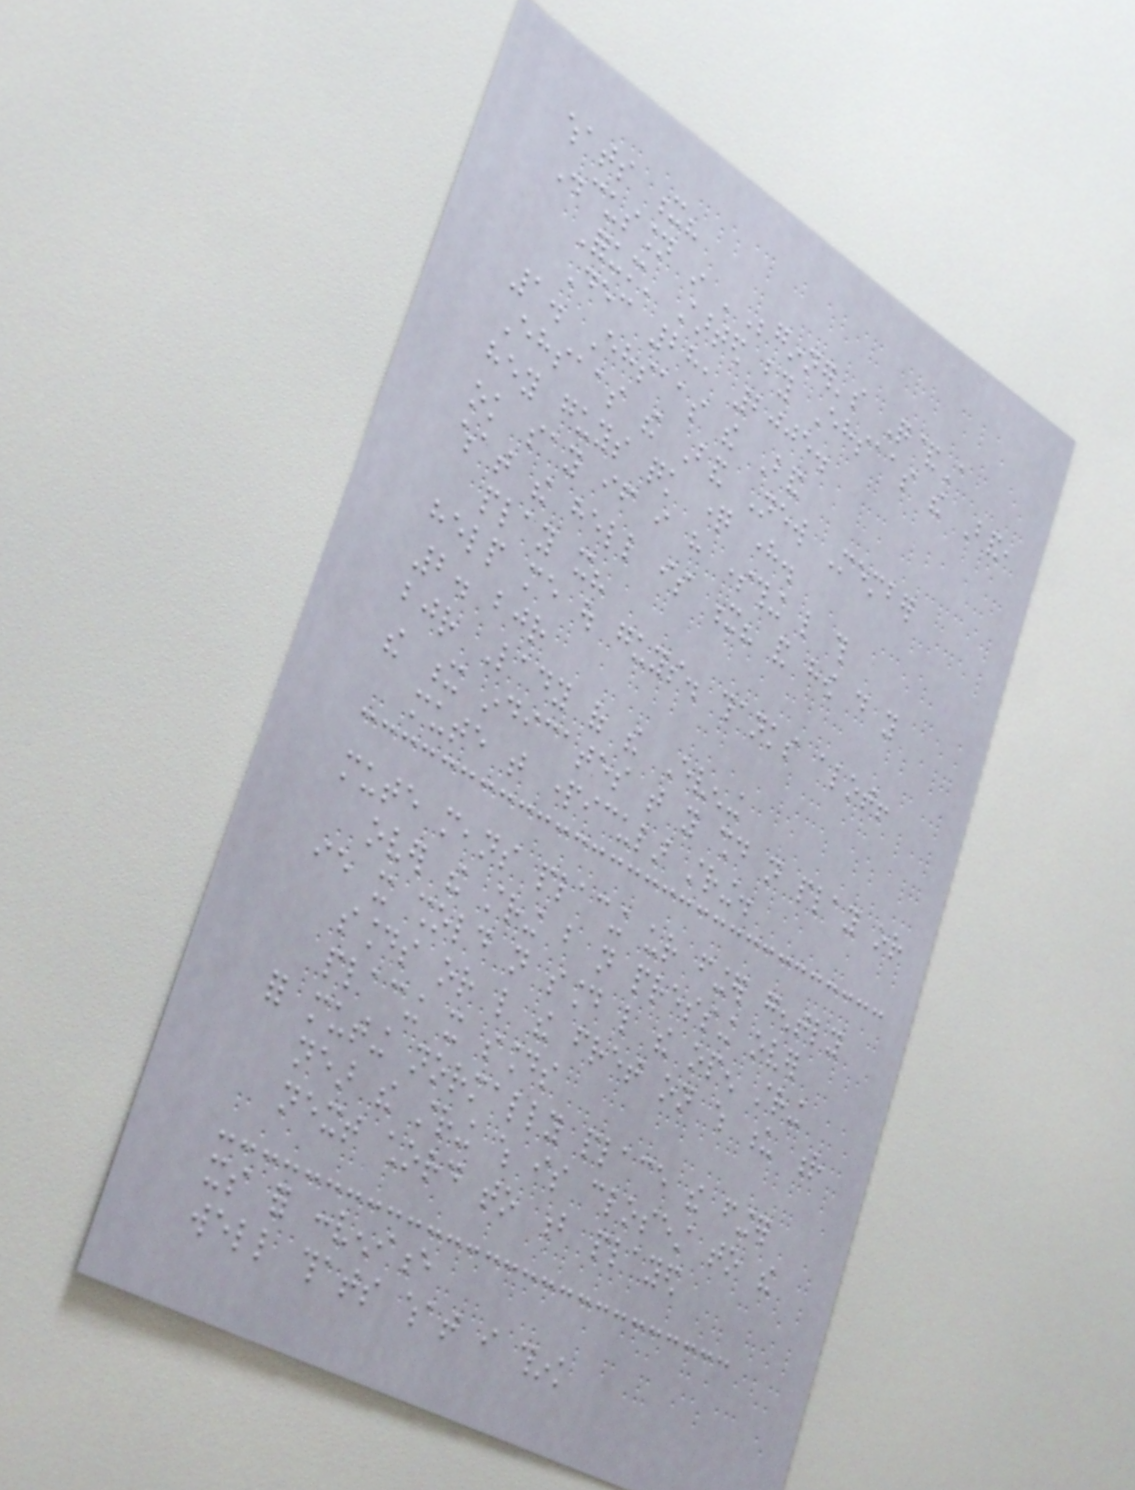whats x?
Discussion in 'Beginner's Q&A
Forum' started by Ehsaas the Band,
Dec 28, 2005.
1. Ehsaas the Band
Ehsaas the Band New Member
hey guys quick question here.
ok say if i have something like this
what the hell is x? and how do you
play it?
help me out guys. thanks alot!
2. bjr
bjr Lady of the Evening
the x indicates that you should not play or
mute that particular string.
mute means placing ur finger gently
over the string but not pressing over
ie it shold not sound like the open string
sounds or like the fret on which u r
placing it sounds
for muting normally place the finger
near the string which is closest to the
next chord to b played
its for convenience
well thats what i think
